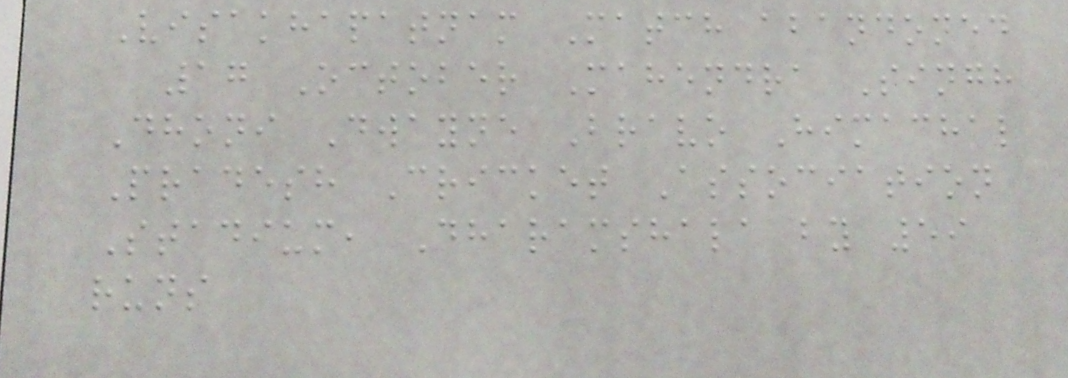Visakhapatnam Match abandoned
17 October Mahendra Singh
Dhoni Dwayne Bravo Himachal
Pradesh Cricket Association
Stadium, Dharamshala by 59
runs
